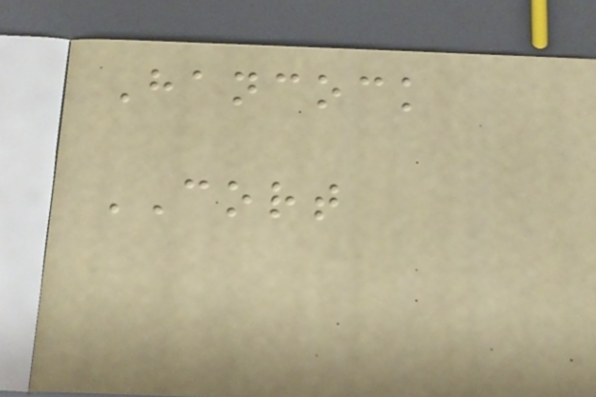Hancock
CORT
